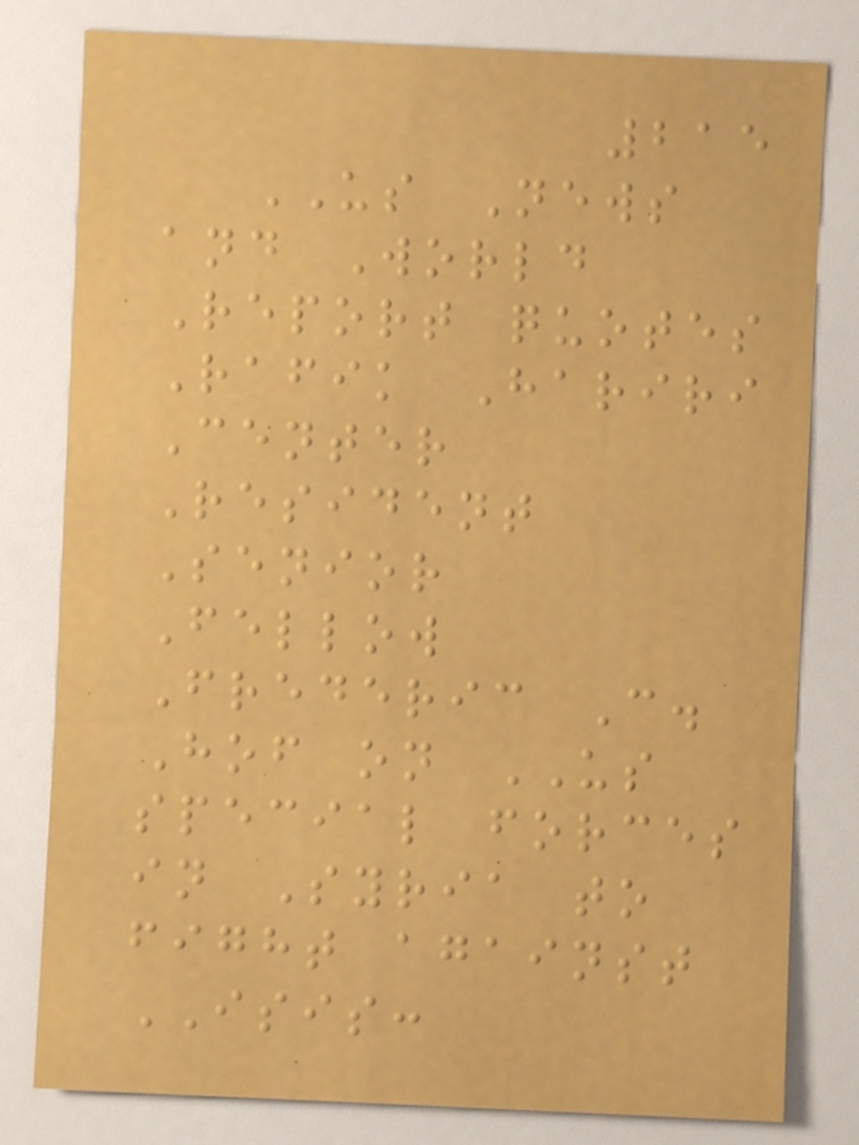215
US News
and World
Report quotes
Rafik Hariri
Center
Resident
Senior
Fellow
Frederic C.
Hof on US
special forces
in Syria to
fight against
ISIS:
